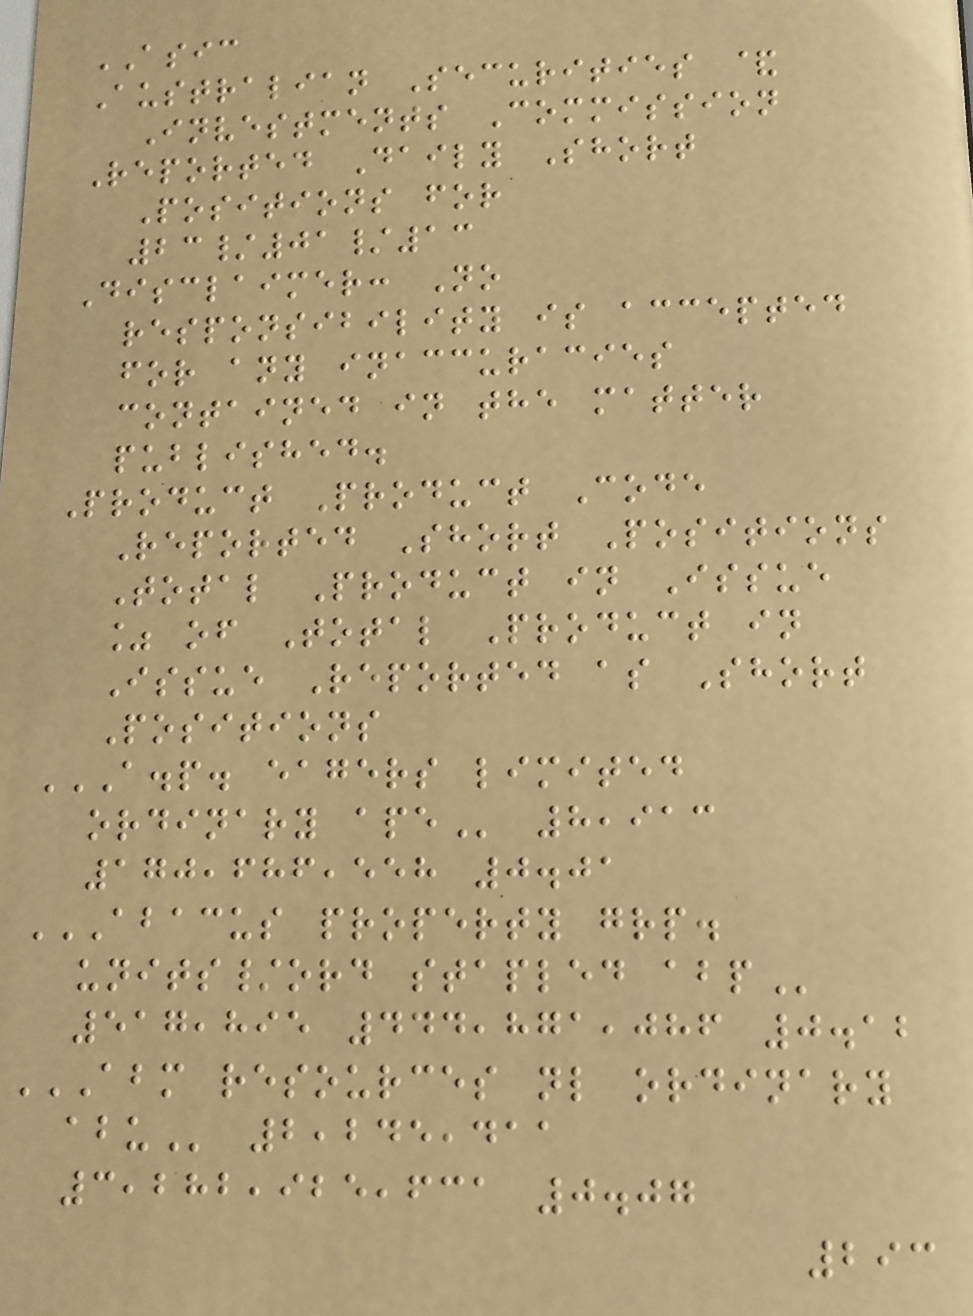ASIC
Australian Securities &
Investments Commission
Reported Daily Short
Positions for
23/01/13
Disclaimer: No
responsibility is accepted
for any inaccuracies
contained in the matter
published.
Product Product Code
Reported Short Positions
Total Product in Issue
% of Total Product in
Issue Reported as Short
Positions
A.P. EAGERS LIMITED
ORDINARY APE 8,913
170,686,558 0.01
ABACUS PROPERTY GRP.
UNITS/ORD STAPLED ABP
517,895 444,871,086 0.12
ABM RESOURCES NL ORDINARY
ABU 2,245,411
3,282,925,631 0.07
293
